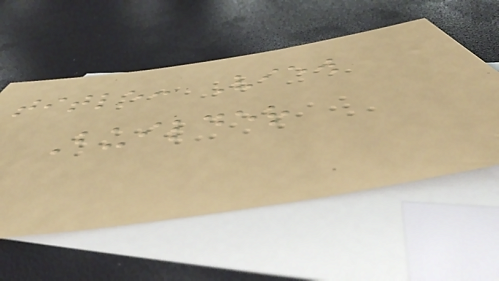title: View
Builder
